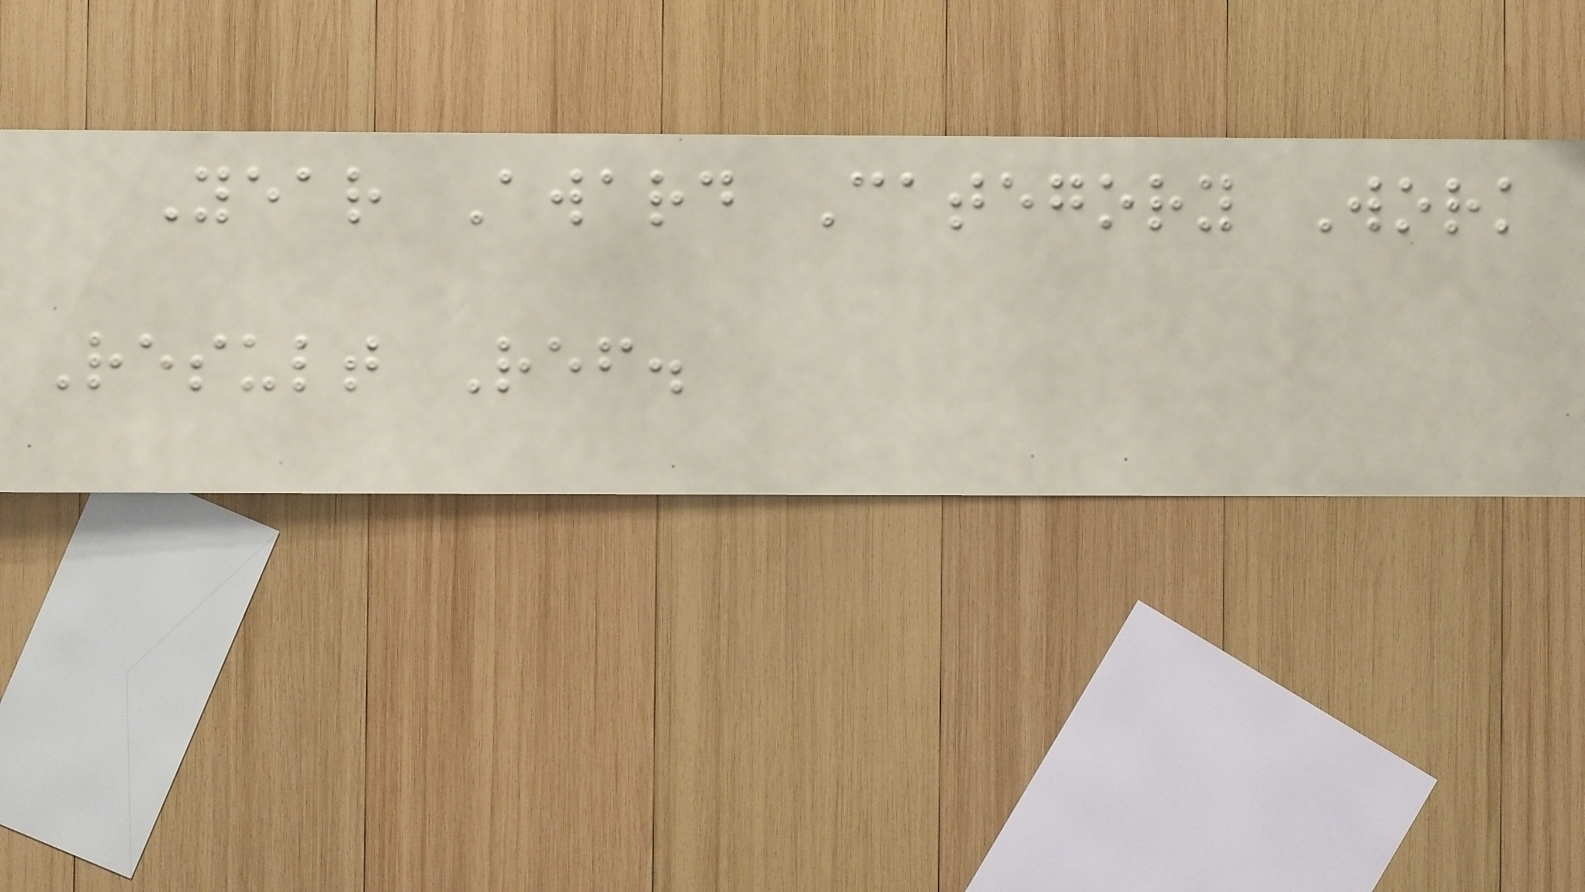Year Award Category Work
Result Ref.
